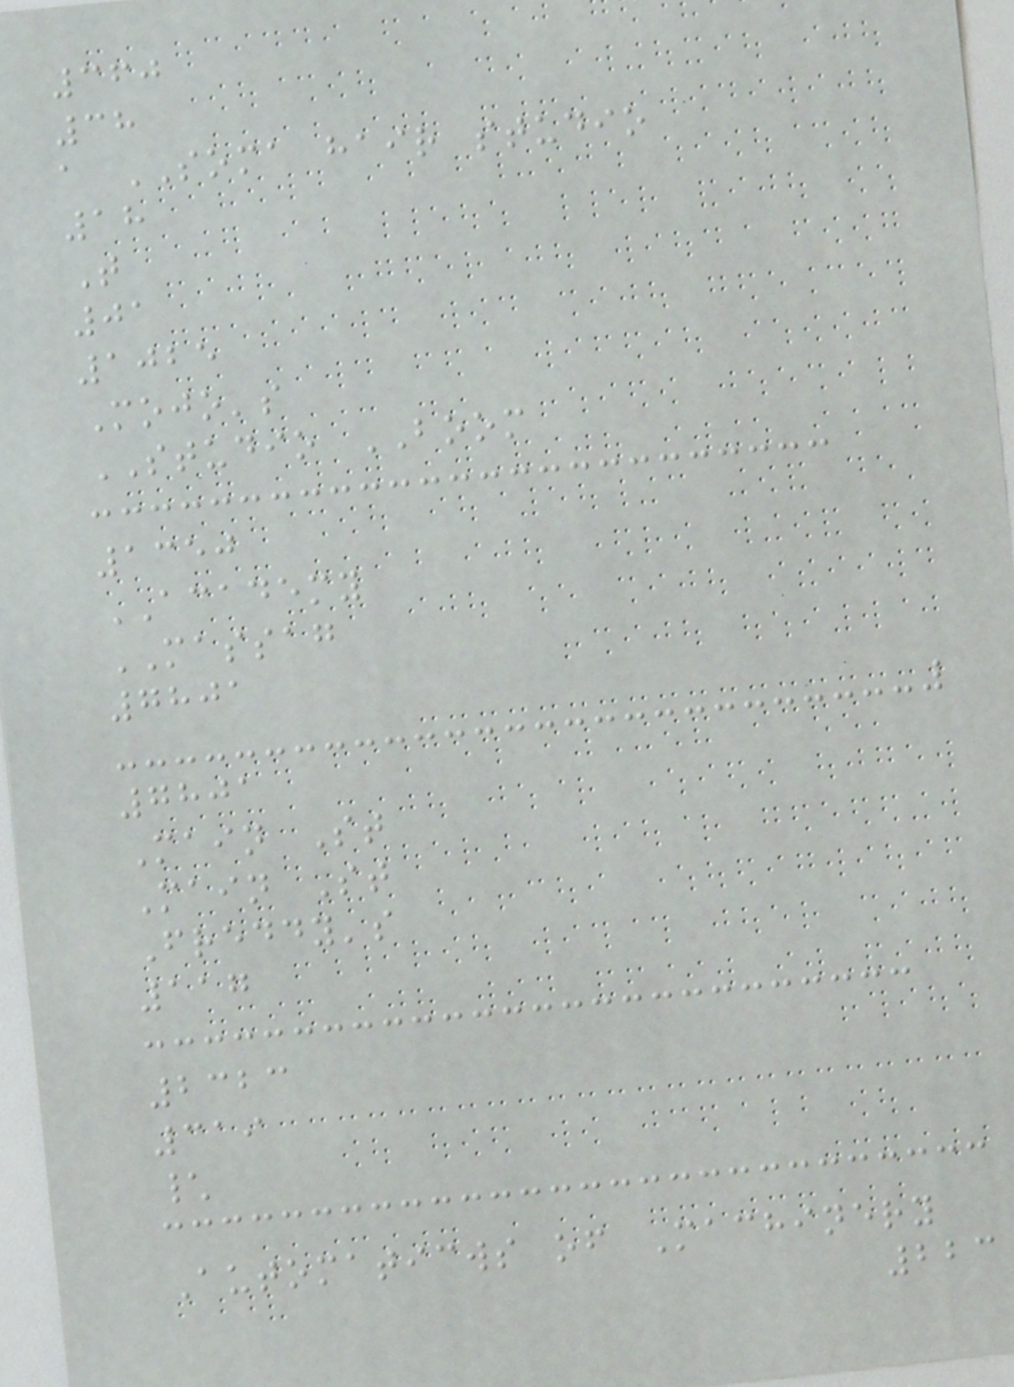360
38
a SOMA hair studio
18
T
01
1025
Mojo's
STUDIO BOOM
1350
ACADEMY
MASSAG
7801
7801
Main St
Main St
Freddy's
117
2323
319
\
Automaticws of Machinery
223
